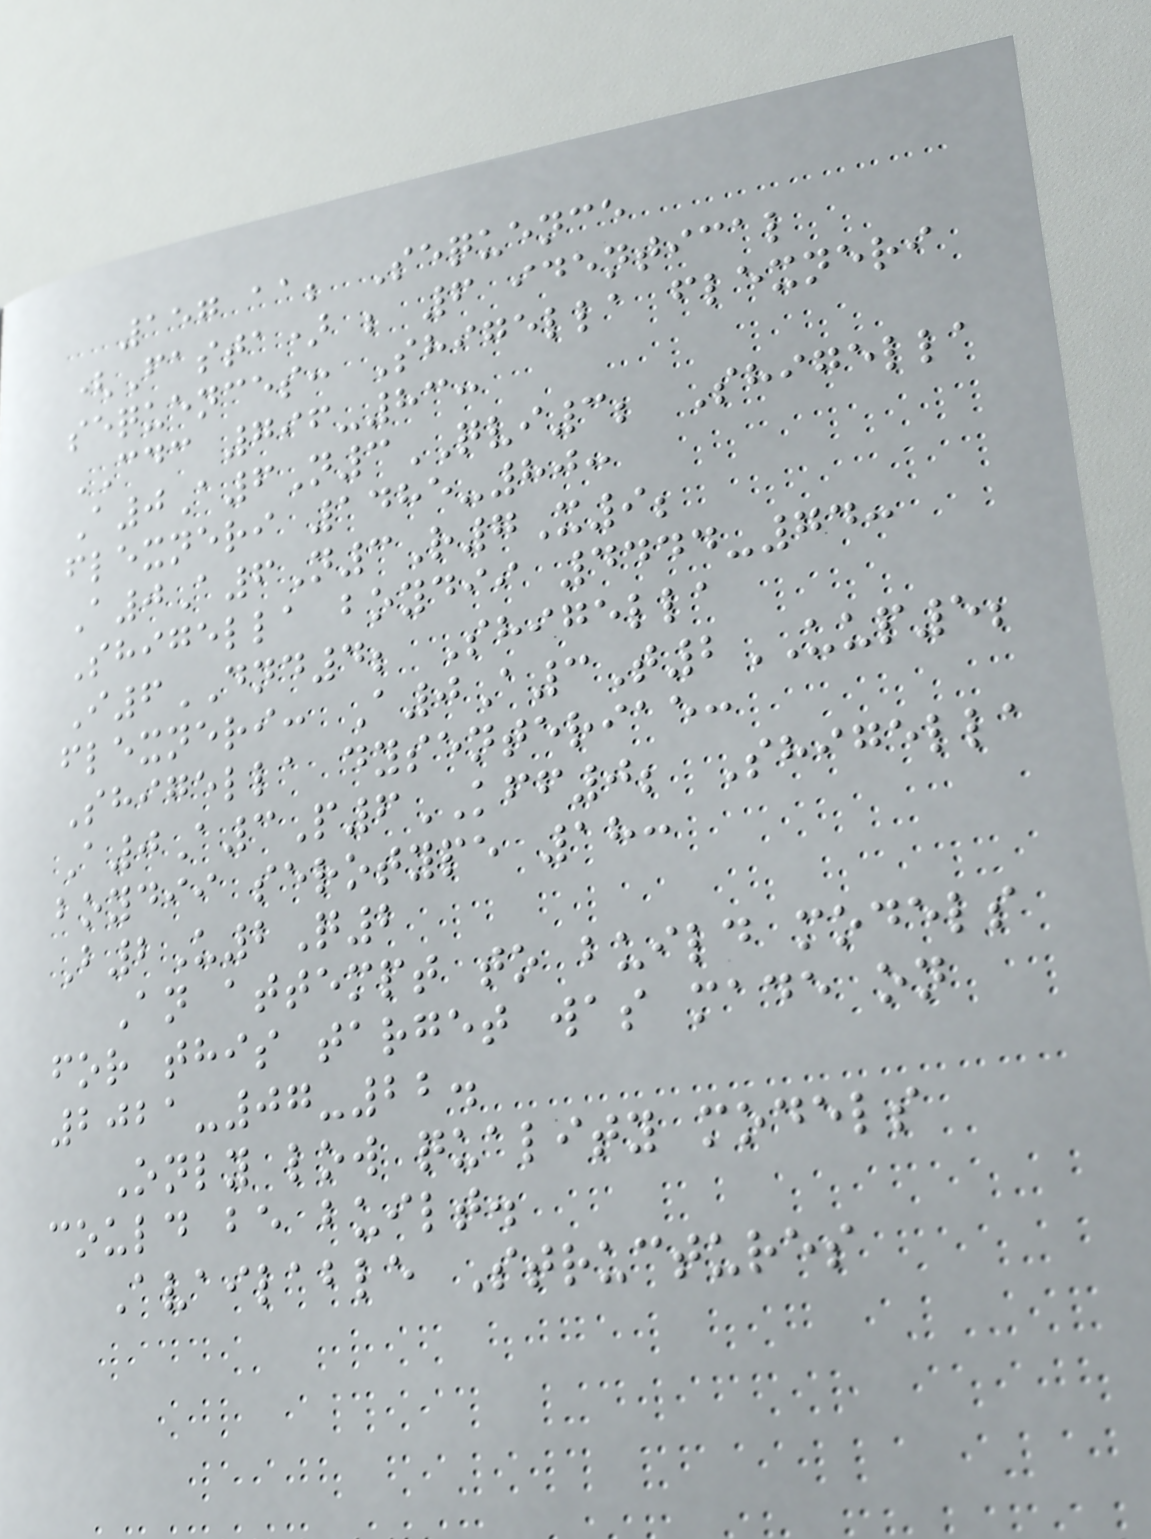157 aa; Sequence
(Fasta) ; 6 identical
sequences: Shigella flexneri
CDC 796-83:
A0A6N3QVI3; Shigella
flexneri 1485-80:
A0A6N3R7X9;
Shigella boydii 4444-74:
I6DND4; Shigella
flexneri: A0A3T2UUP5;
Shigella dysenteriae:
A0A3P6KFF0; Shigella
boydii serotype 18:
B2U2Q2
An attempt to build models
for this target was made on
2021-07-22.
Only low quality models
could be built.
Available Structures
